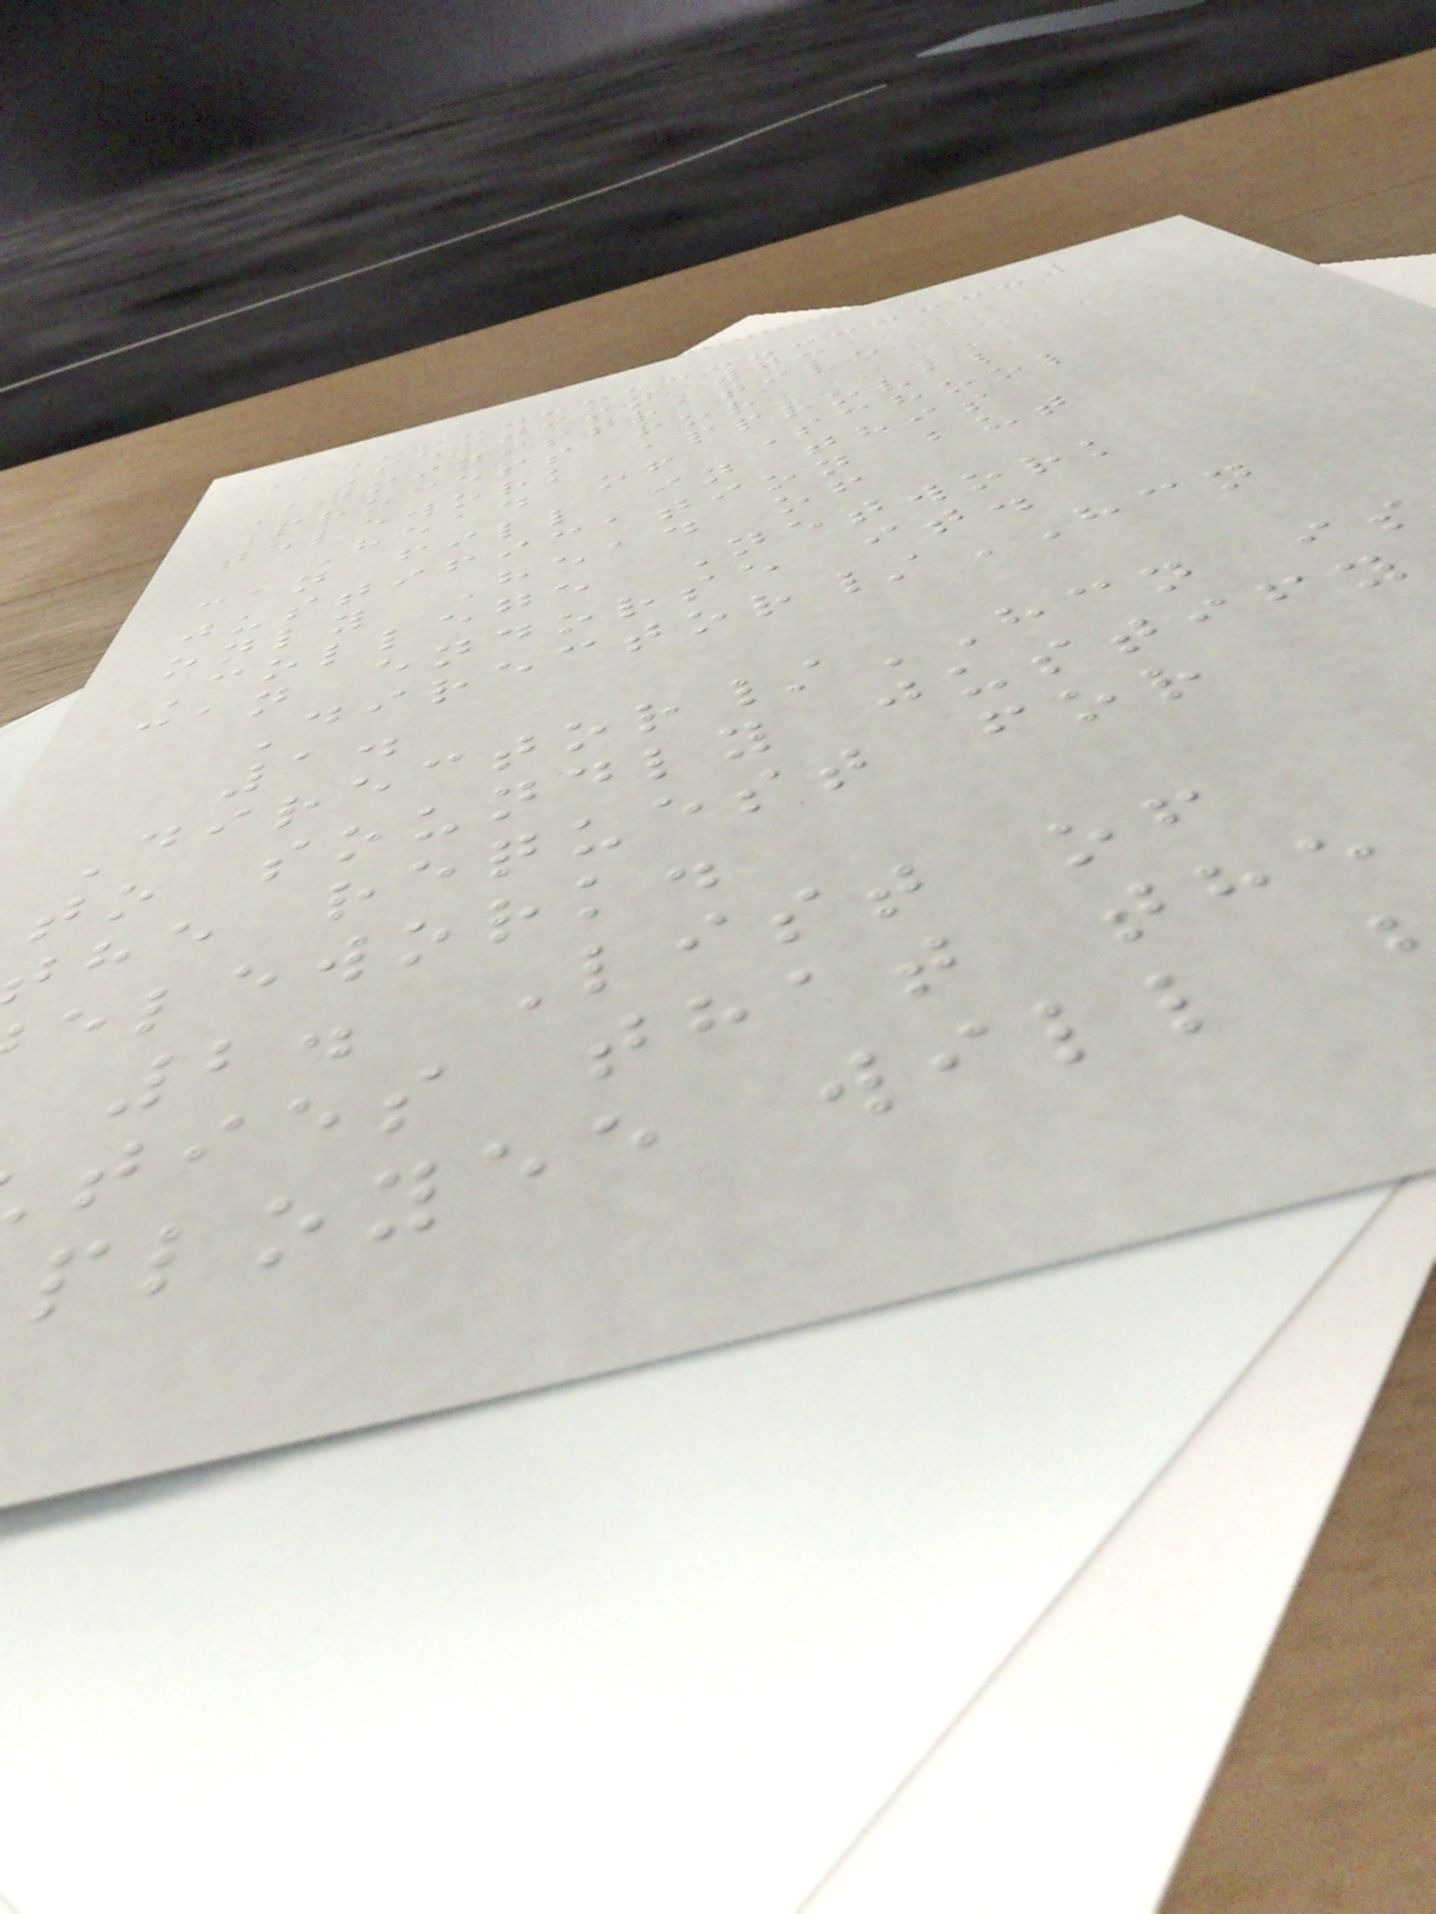Section 7:
Administrative
Process for
telework approval
Head of School
can fill in this
justification but
only Head of
College Network
can endorse it.
Director/HCN
1.
Director/HCN is
to soundly justify
he request for
elework.
2. List of
ties that the
ployee will
